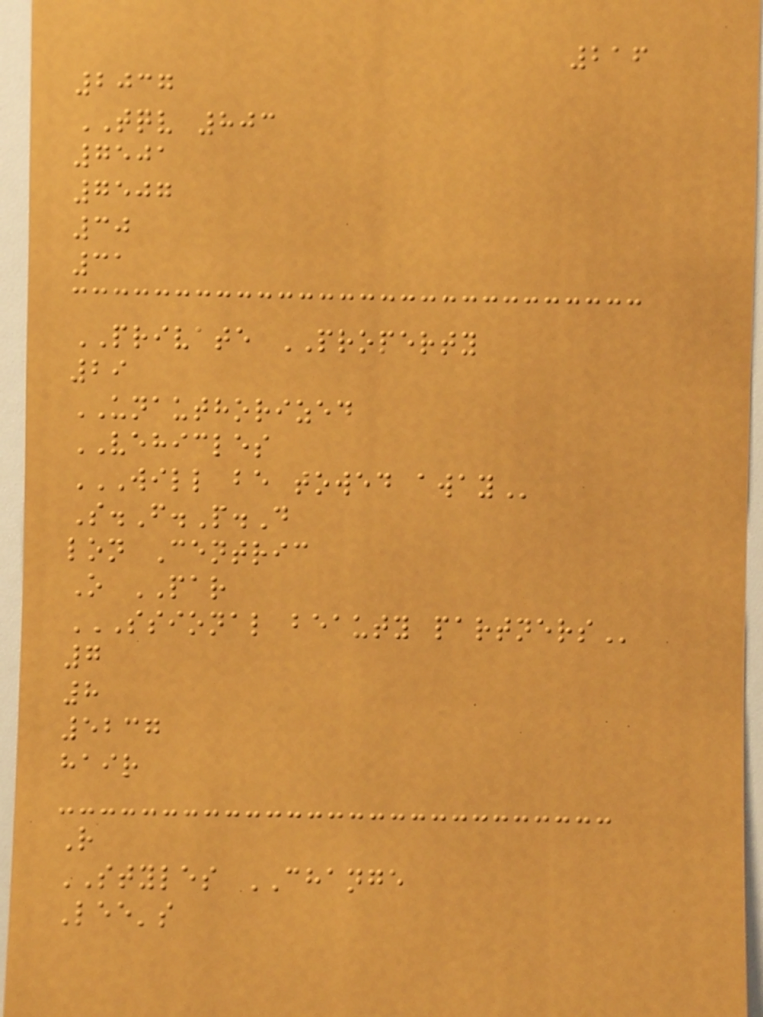216
2037
TQV 803
7501
7507
30
31
PRIVATE PROPERTY
29
UNAUTHORIZED
VEHICLES
WILL BE TOWED AWAY
S.F.P.D
lon Centric
O PAR
SSIONAL BEAUTY PARTNERS
7
8
5237
hair
R
STYLES CHANGE
Lee's
